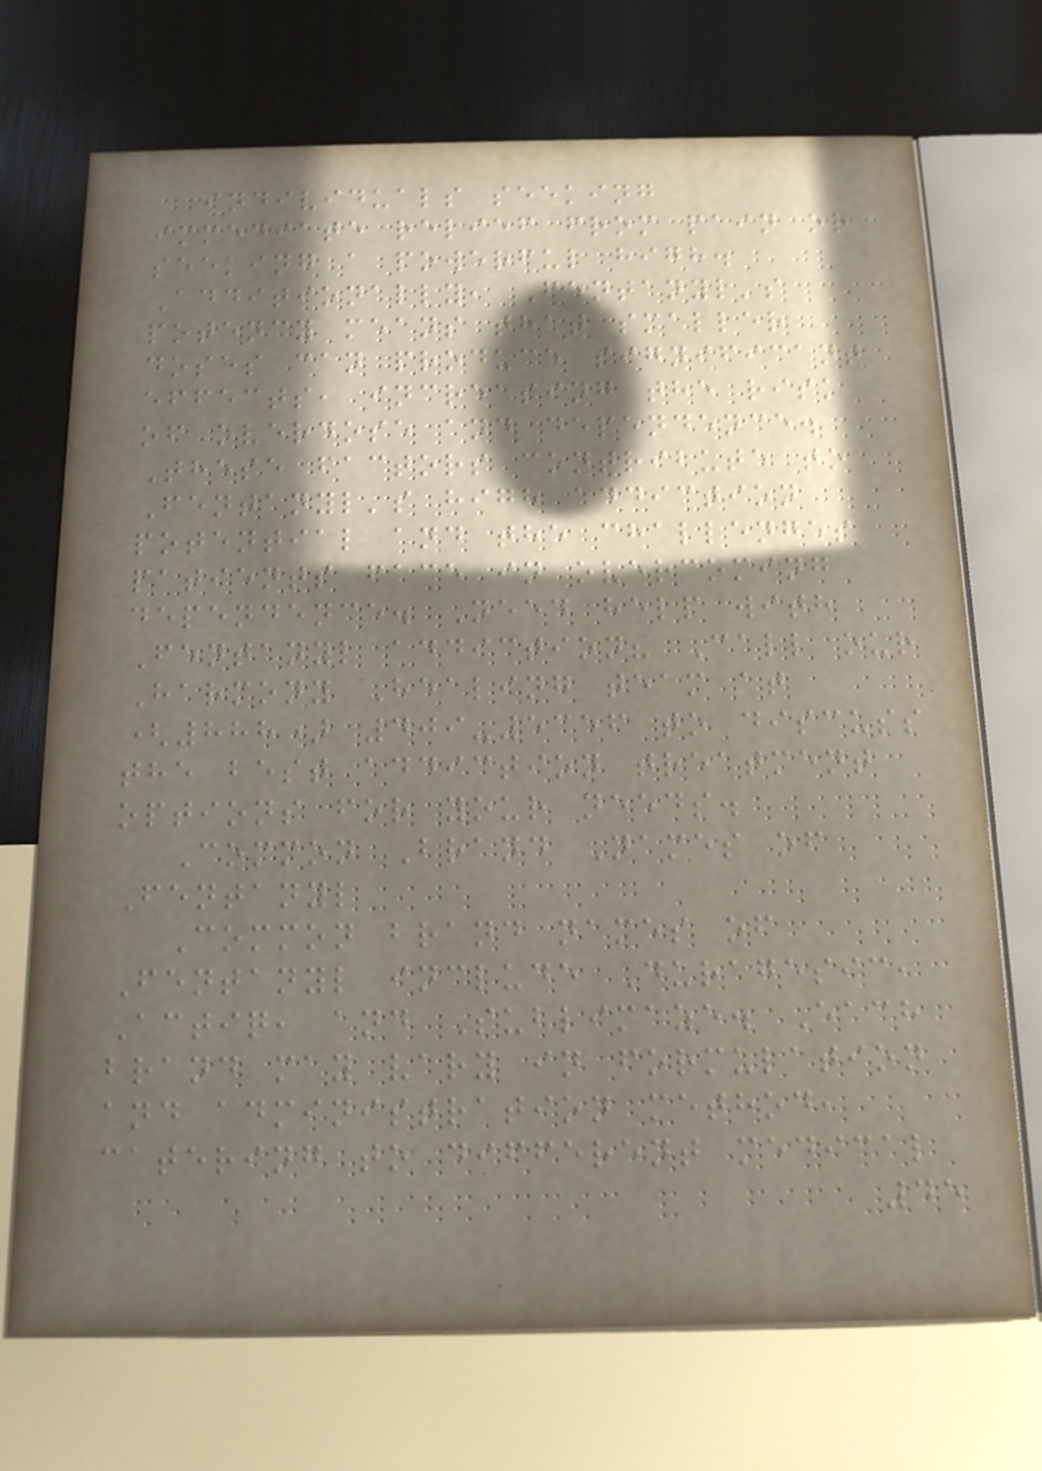individuals seeking
immediate relief from pain or
seeking a powerful high.
Additionally, Fentanyl's
potency means that smaller
doses can produce significant
effects, increasing the risk
of overdose and dependence.
These factors contribute to
Fentanyl's high addiction
potential and the challenges
patients face in overcoming
dependence. Need help with
Fentanyl addiction? Call our
Harmony Healing team at
(888) 409-5356 to discuss
the best addiction treatment
options for your needs.
Common Brand Names of
Fentanyl
Common brand names of
Fentanyl include Duragesic,
Actiq, and Sublimaze. Each
brand may vary in formulation
and administration method,
catering to different medical
45
